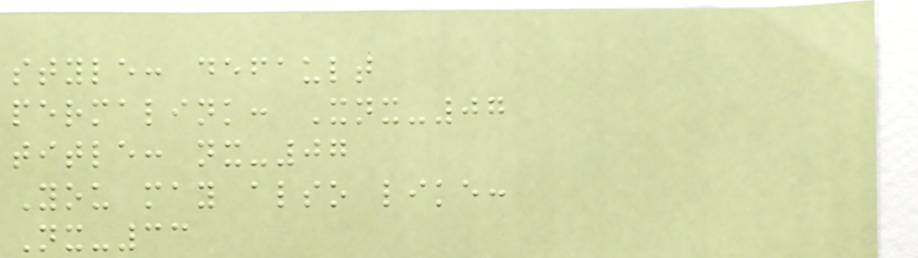style: default
permalink: Xnx-07
title: nx-07
You may also like:
Nx-33
